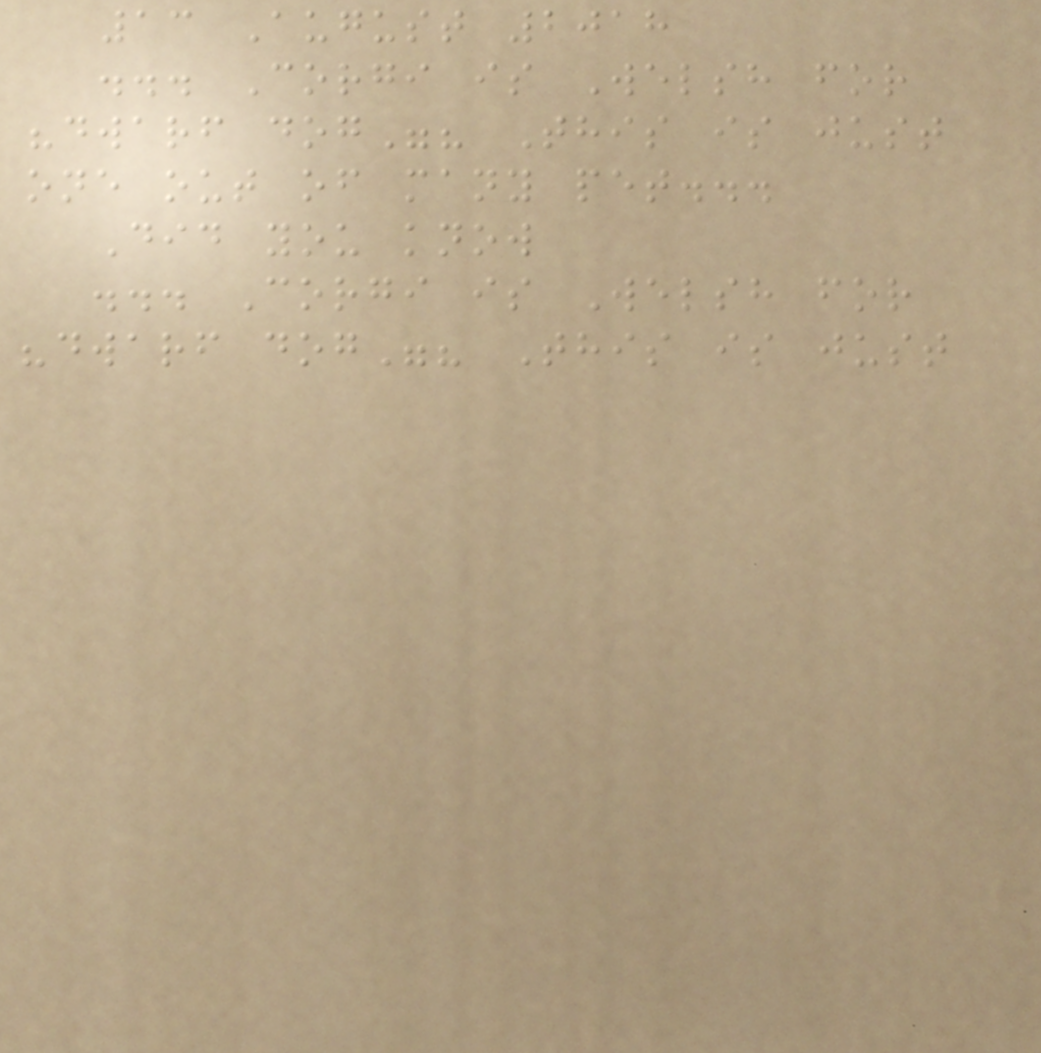13 August 2018
... Corgi is Welsh for
"dwarf dog"? This is just
one out of many pet...
Did you know
... Corgi is Welsh for
"dwarf dog"? This is just
